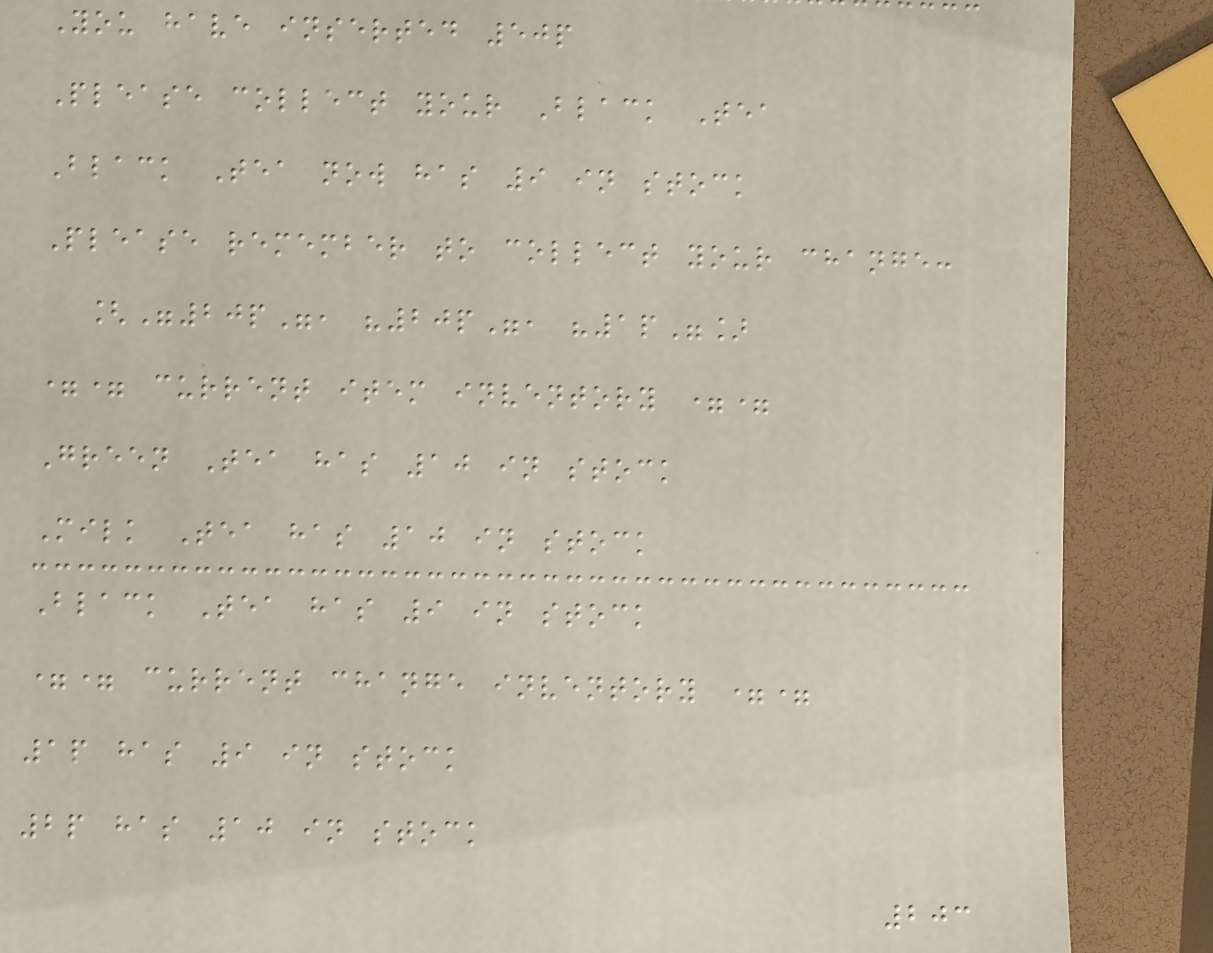You have inserted 50p
Please collect your Black Tea
Black Tea now has 9 in stock
Please remember to collect your change:
["20p", "20p", "1p"]
== current item inventory ==
Green Tea has 10 in stock
Milk Tea has 10 in stock
Black Tea has 9 in stock
== current change inventory ==
1p has 9 in stock
2p has 10 in stock
203
